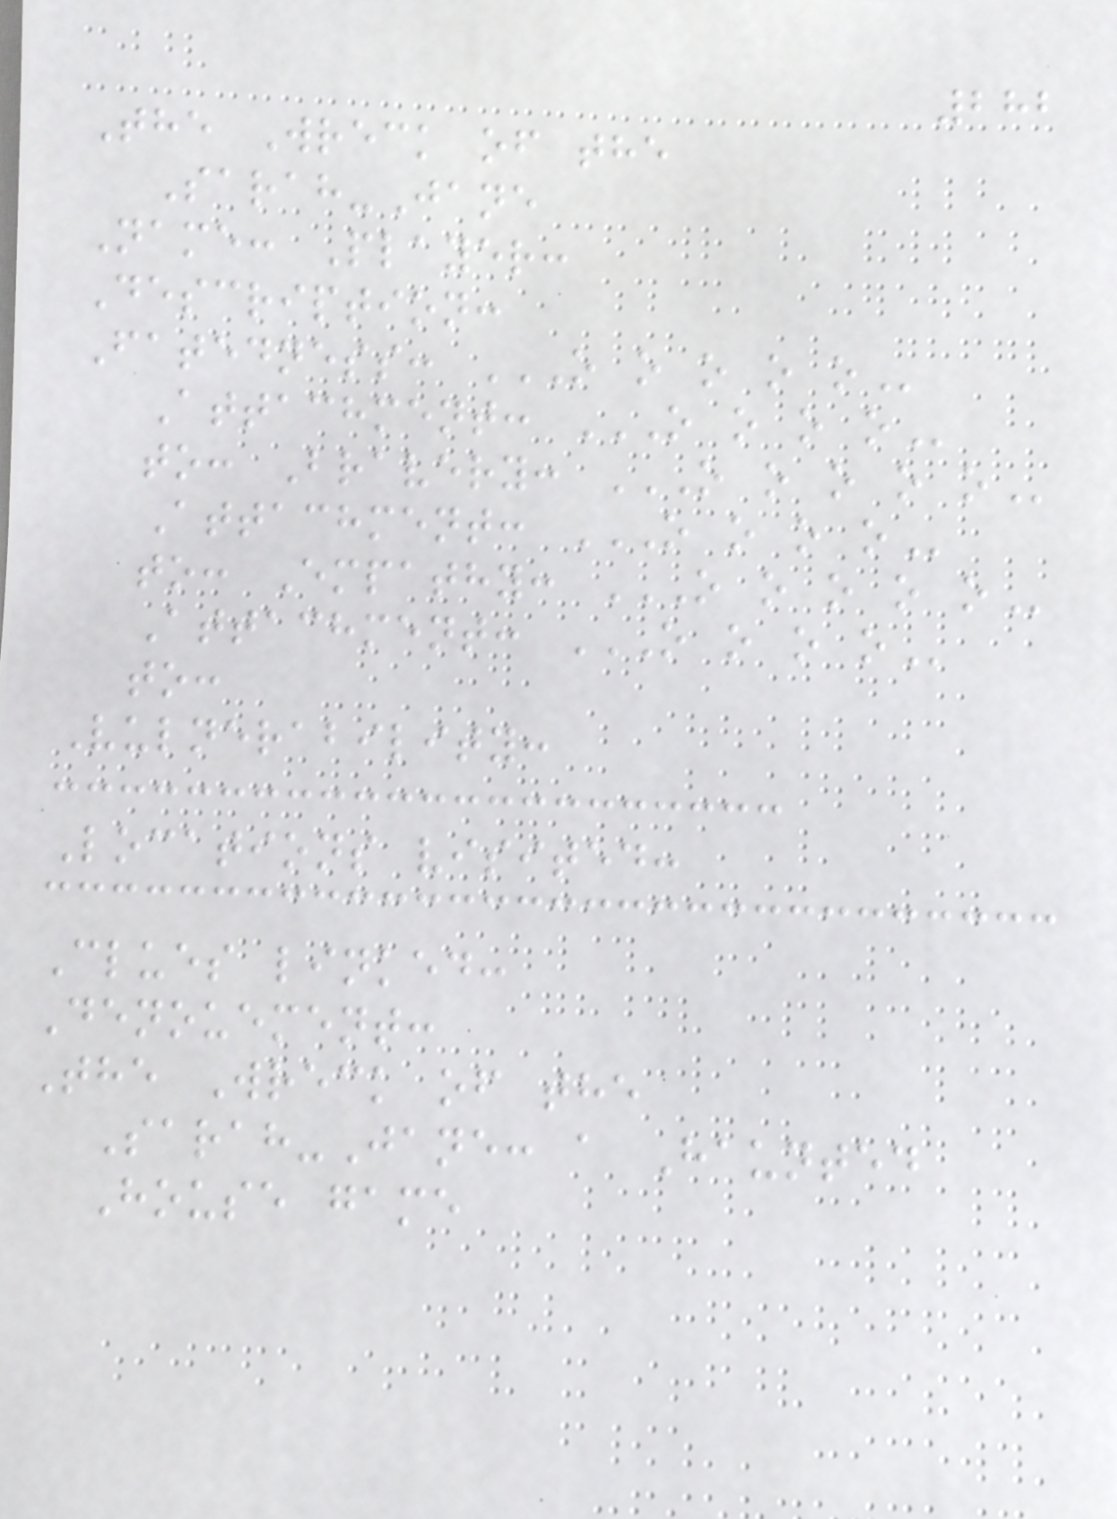282
The Wreck of the
Sarah-Jane
Name: Player:
Description:
Fatedness: O O O O O
Attachment: O O O O
to: Bravery: O O O O O
Attachment: O O O O
to: Empathy: O O O O O
Attachment: O O O O
to:
Vulnerability:
Locations visited:
Clues linked:
Denouement:
The Wreck of the
Sarah-Jane: a Haunted
House game
